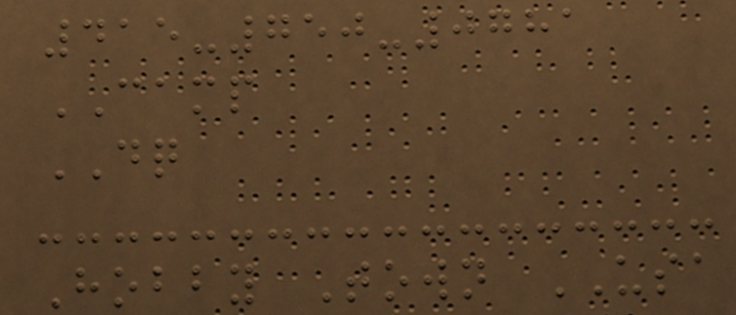415-750-0781
CAMP
DQ
Hobby Town USA
